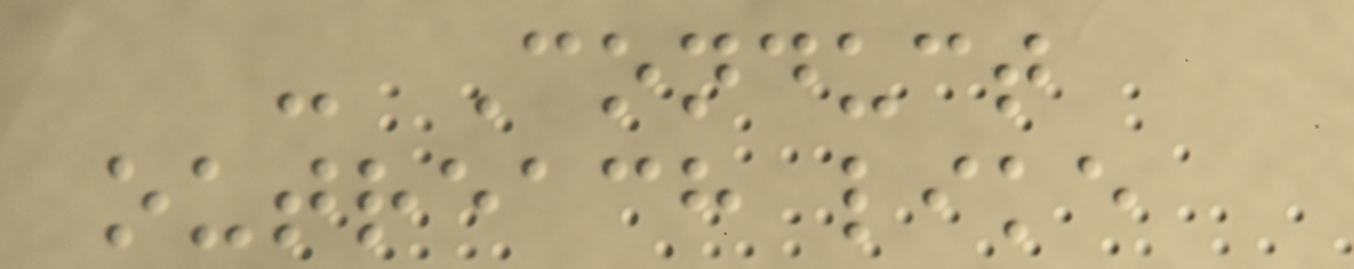- Conduct
outreach like
